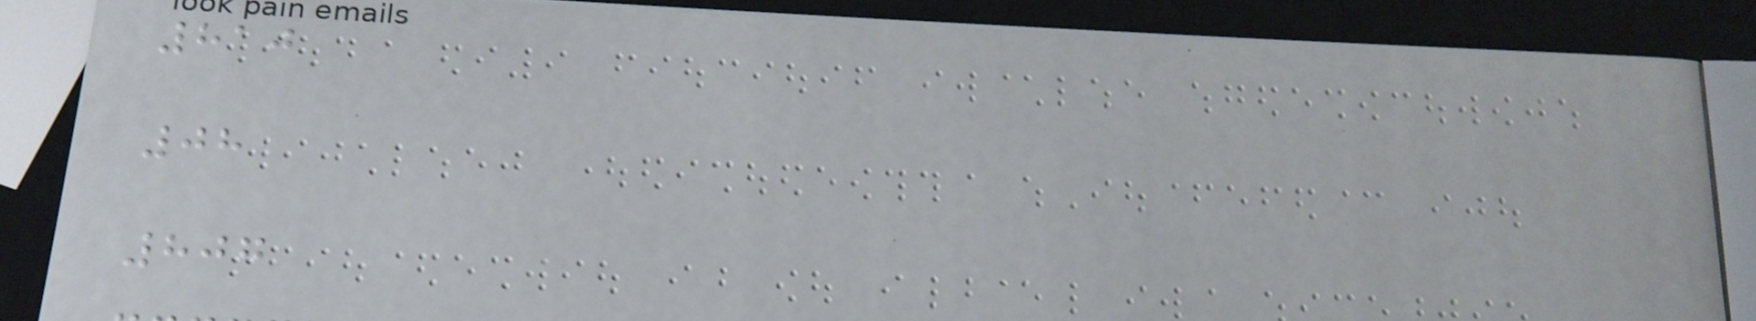810
08
807
